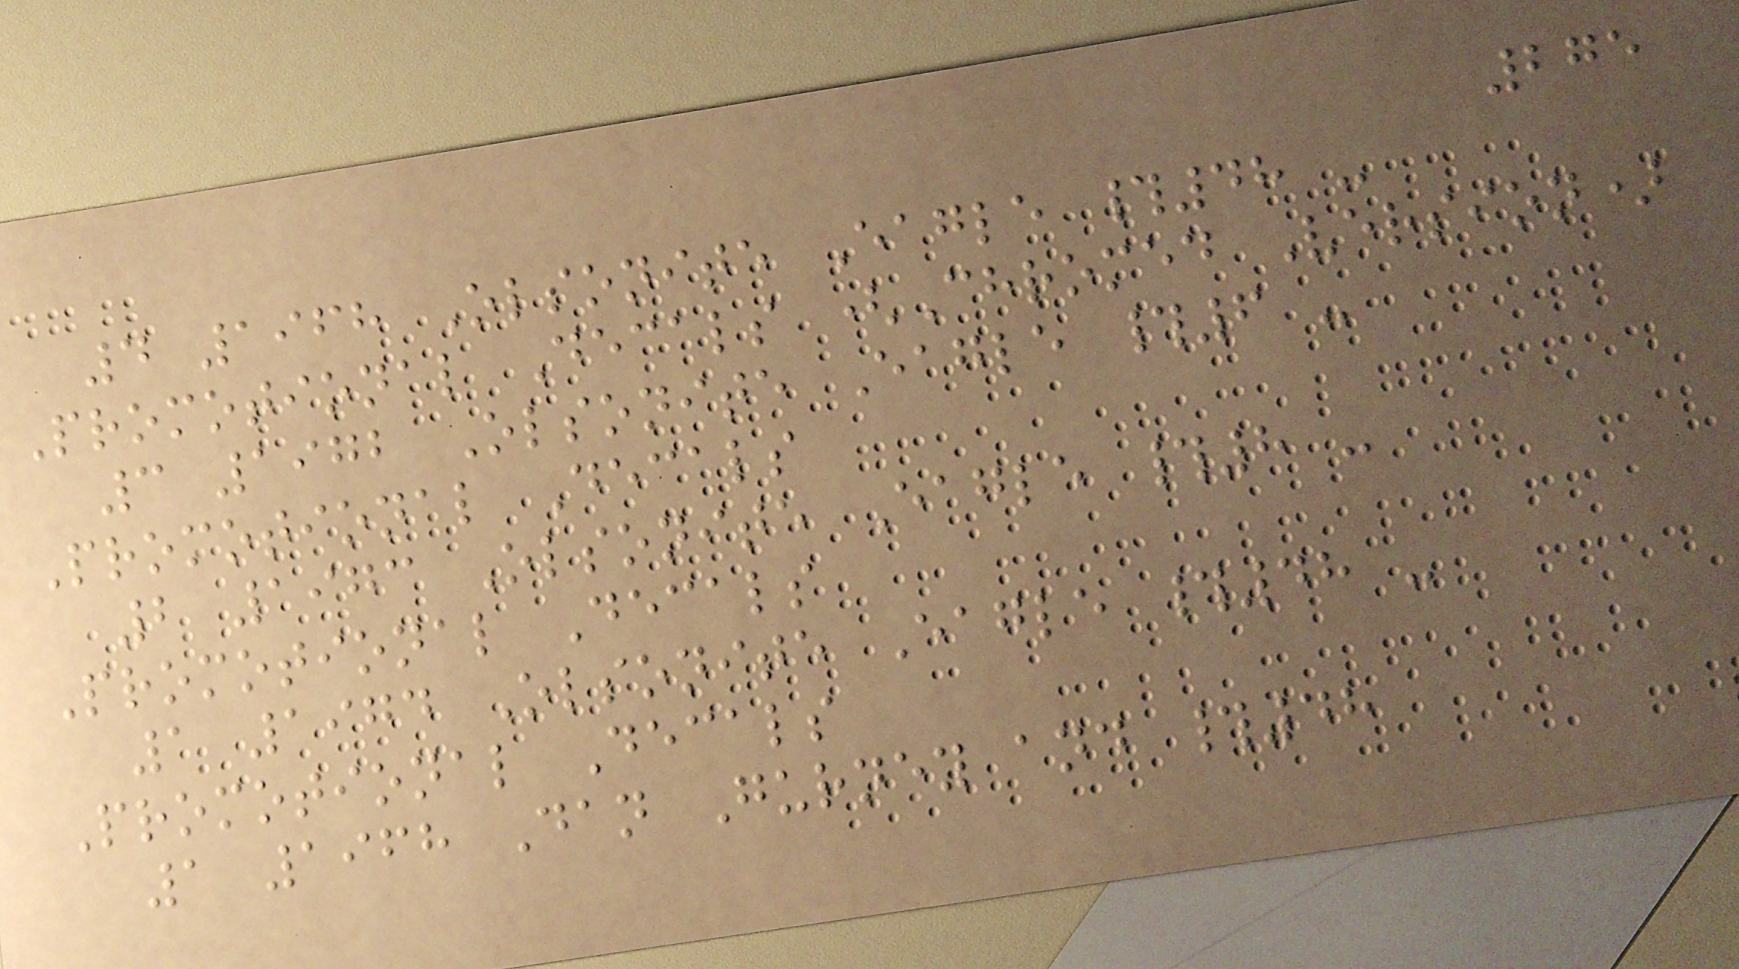275
4 1968 Olsonite Eagle #48 -
Promotional Decals (Chromed Version)
3 1972 Olsonite Eagle #6 -
Promotional Decals
2 1973 Olsonite Eagle #8 -
Promotional Decals
1 1974 Olsonite Eagle #48 -
Promotional Decals
1 1968 Dan Gurney and #48
